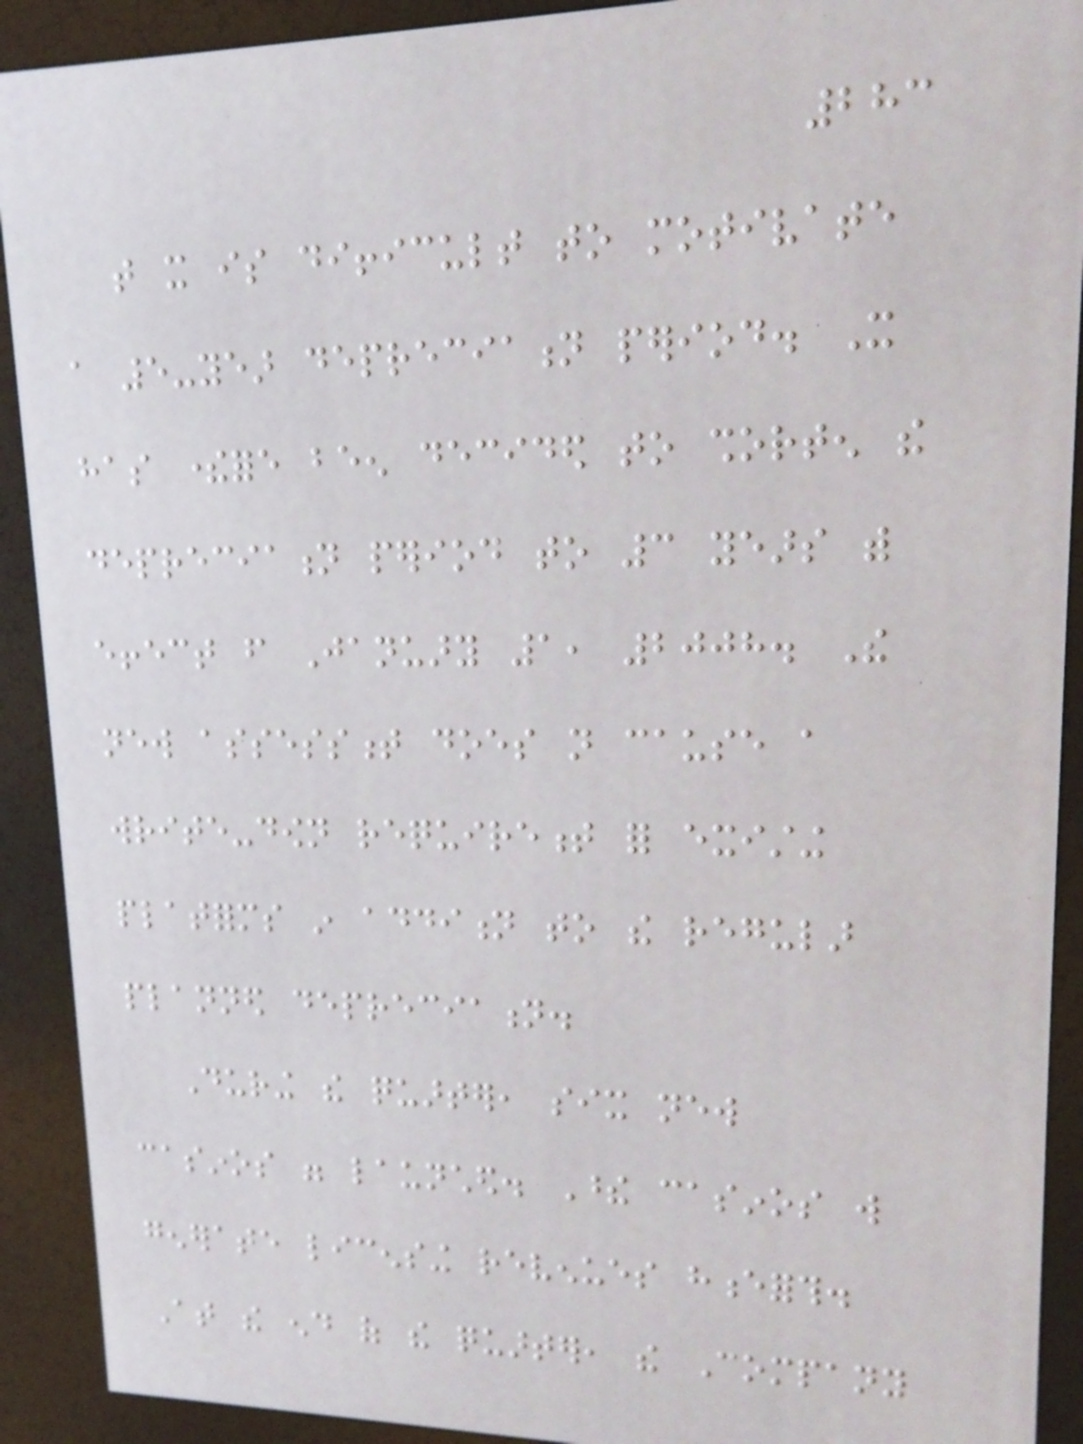283
that it is difficult to motivate
a 5-year depreciation period. It
has therefore been decided to shorten the
depreciation period to 3 years with
effect from January 1, 2008. The
new assessment does not cause a
write-down requirement for existing
platforms in addition to the regular
planned depreciation.
During the quarter, six new
casinos were launched. These casinos will
generate licensing revenues henceforth.
At the end of the quarter, the Company
